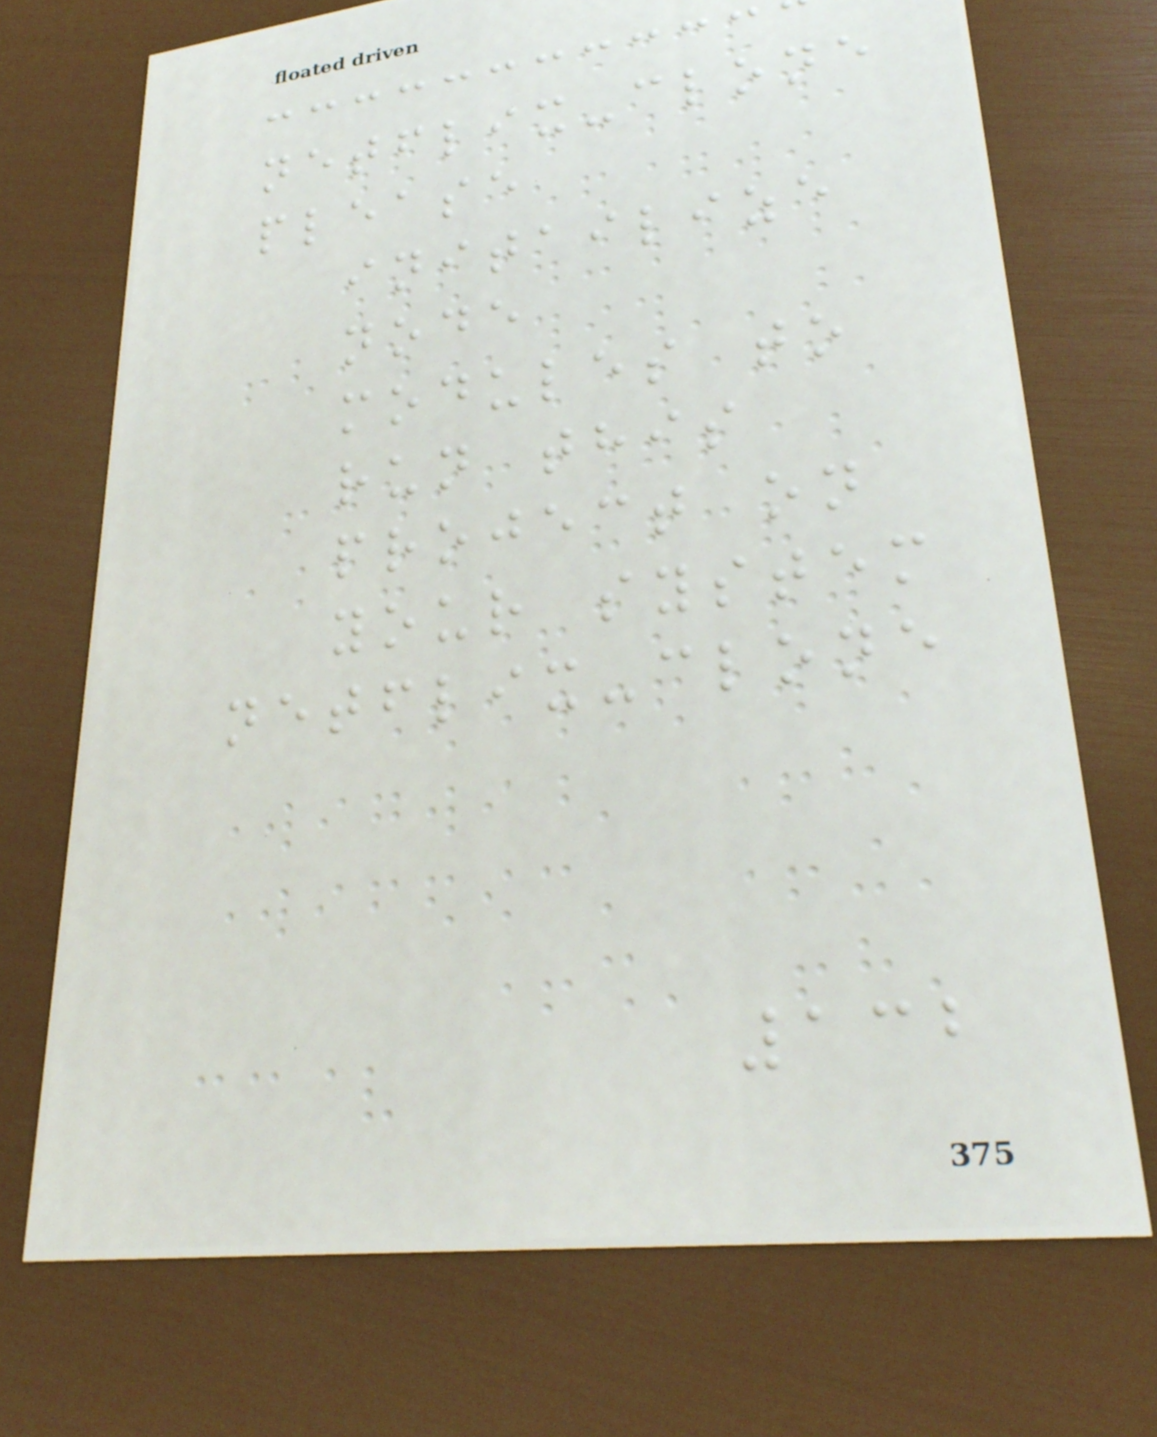netflix-clone
please
initailize
node
modules to
run this
project on
your system
netflix-clone
132
